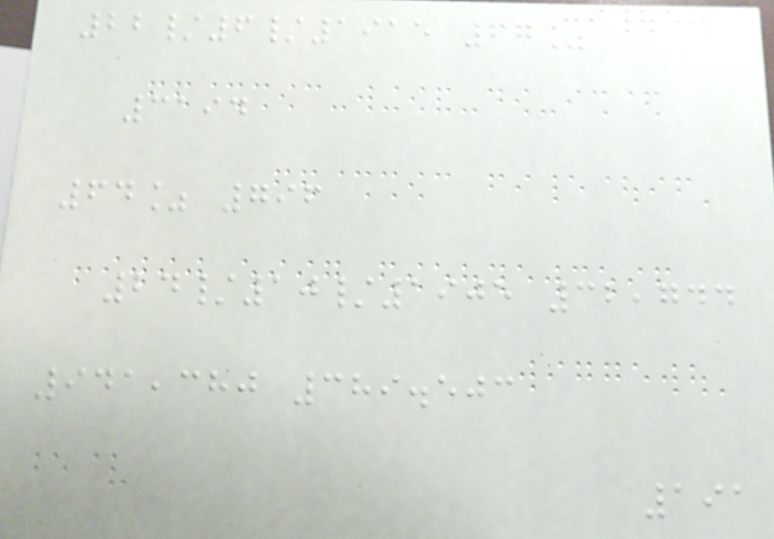22/6/1915 67%
3194
64% 796
24/10/1905 32,744
941,380 389.503
191
